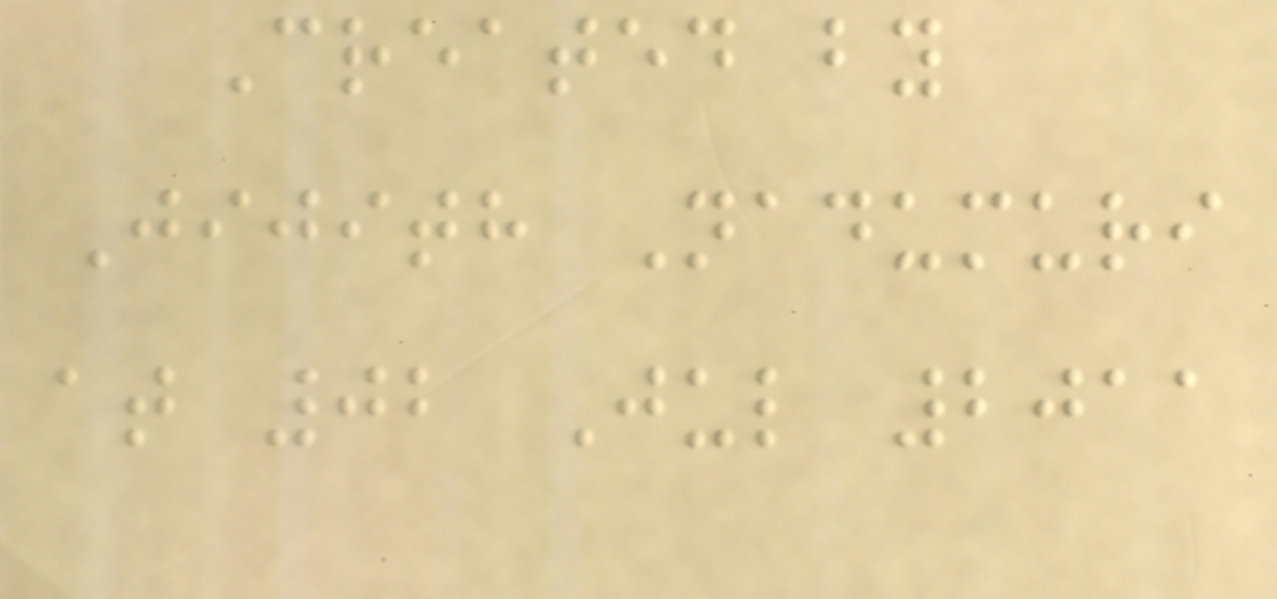Created by
Jijith Nadumuri
at 02 Jul 2011
